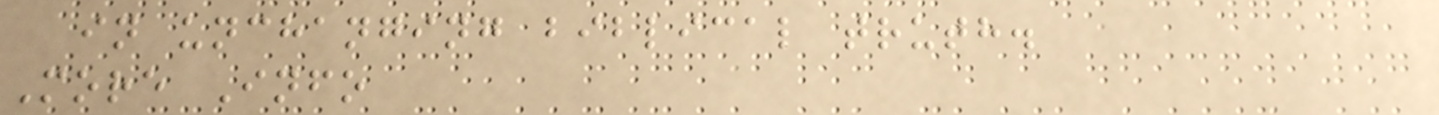in unchanging biblical truth.
More Info
